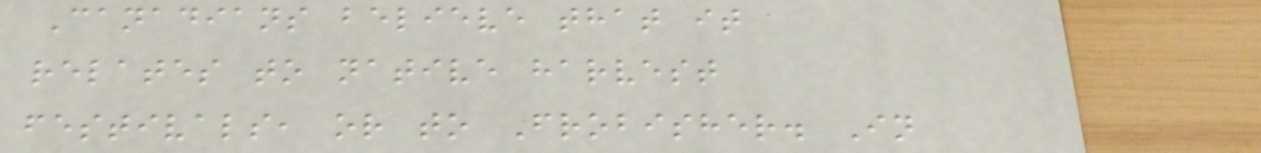Canadians believe that it
relates to native harvest
festivals, or to Frobisher. In
